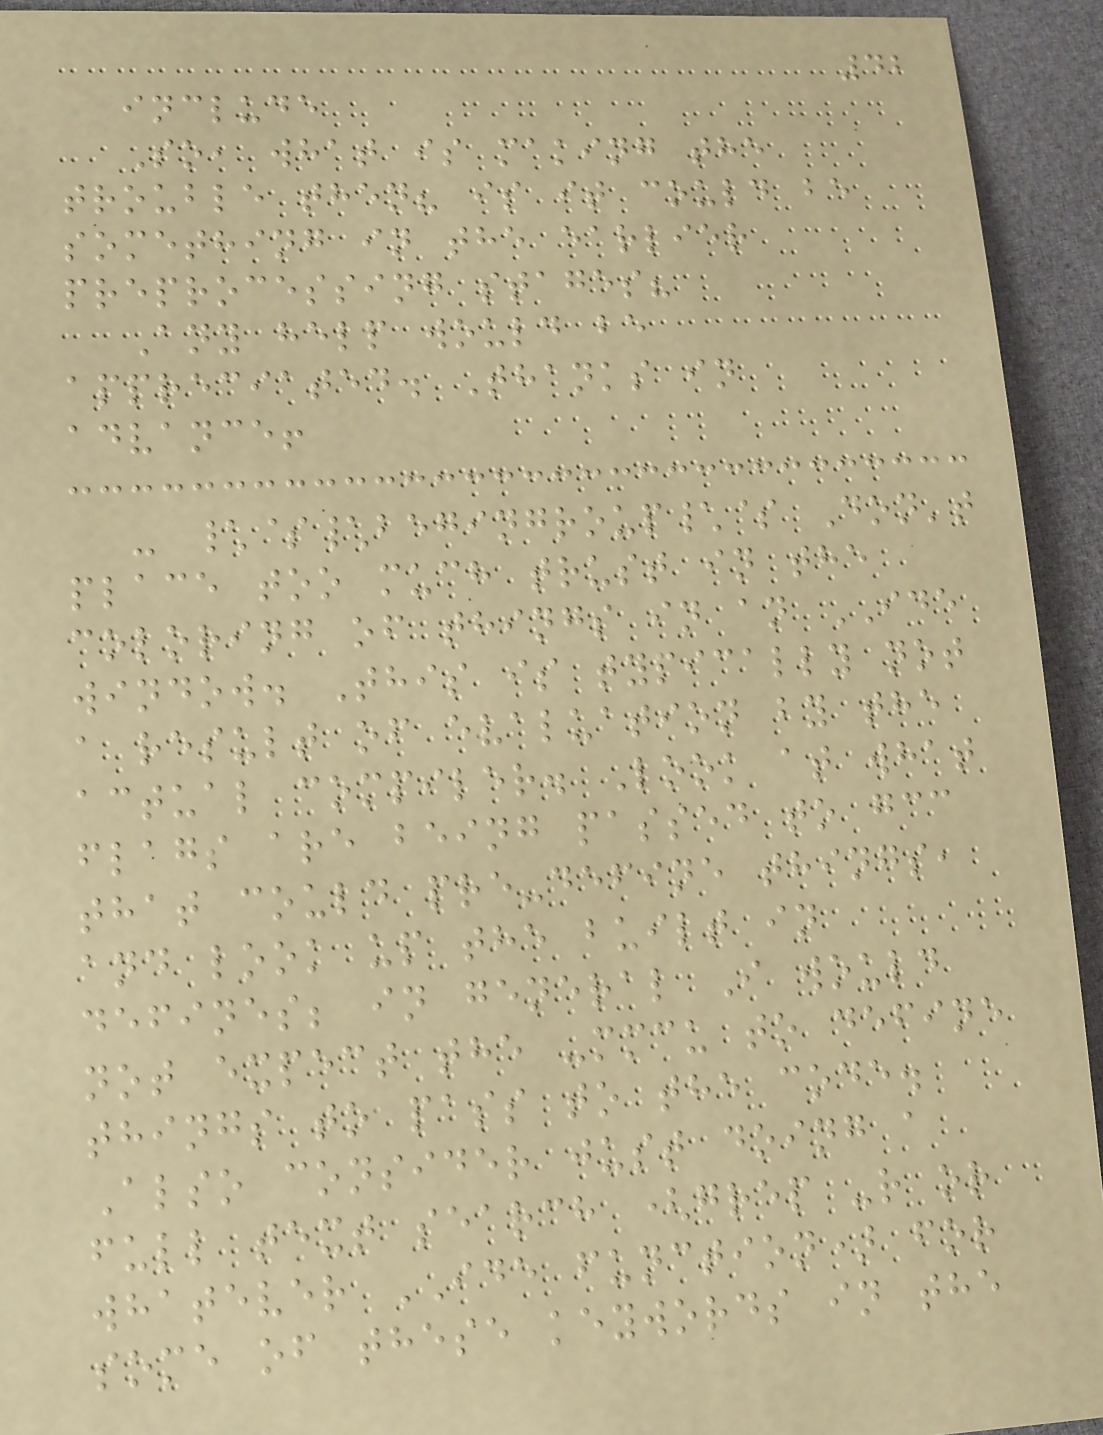42
include
So, what is making the
trouble then? is it could be
something in the earlier
preprocessing stages?
Any help would be
appreciated. Thanks in
advance!
- \$\begingroup\$ Don't
place too much trust in the
coloring of things in an IDE
window. This is typically not
a result of evaluation by the
actual compiler. Look at what
flags are being passed to gcc
that could pre-define things,
and look up the built in
defines; in general I would
not expect the -mmcu to define
things to pass to the code.
Also consider just doing a
full text search (grep -r or
whatever IDE function) for
some of these keywords in the
